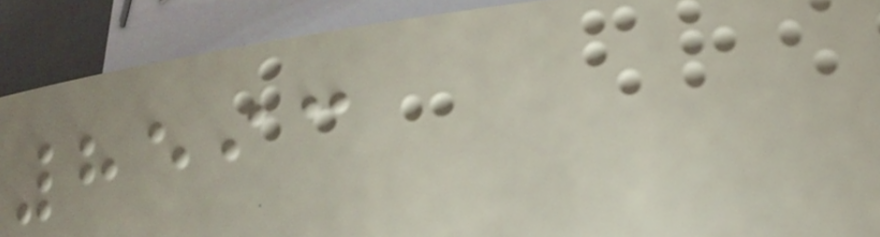8593
